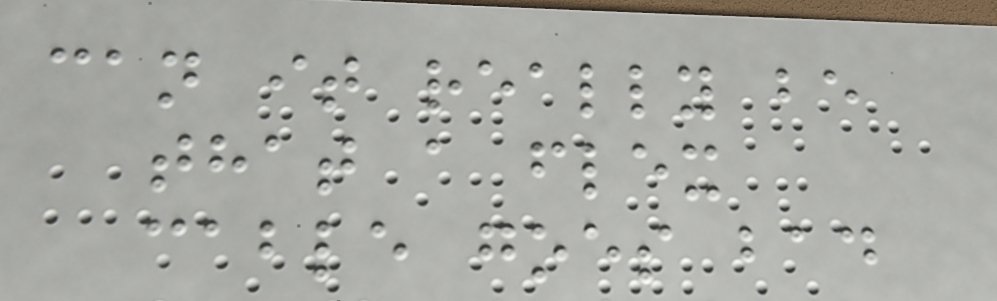can it really be
that a flex
cable goes bad
